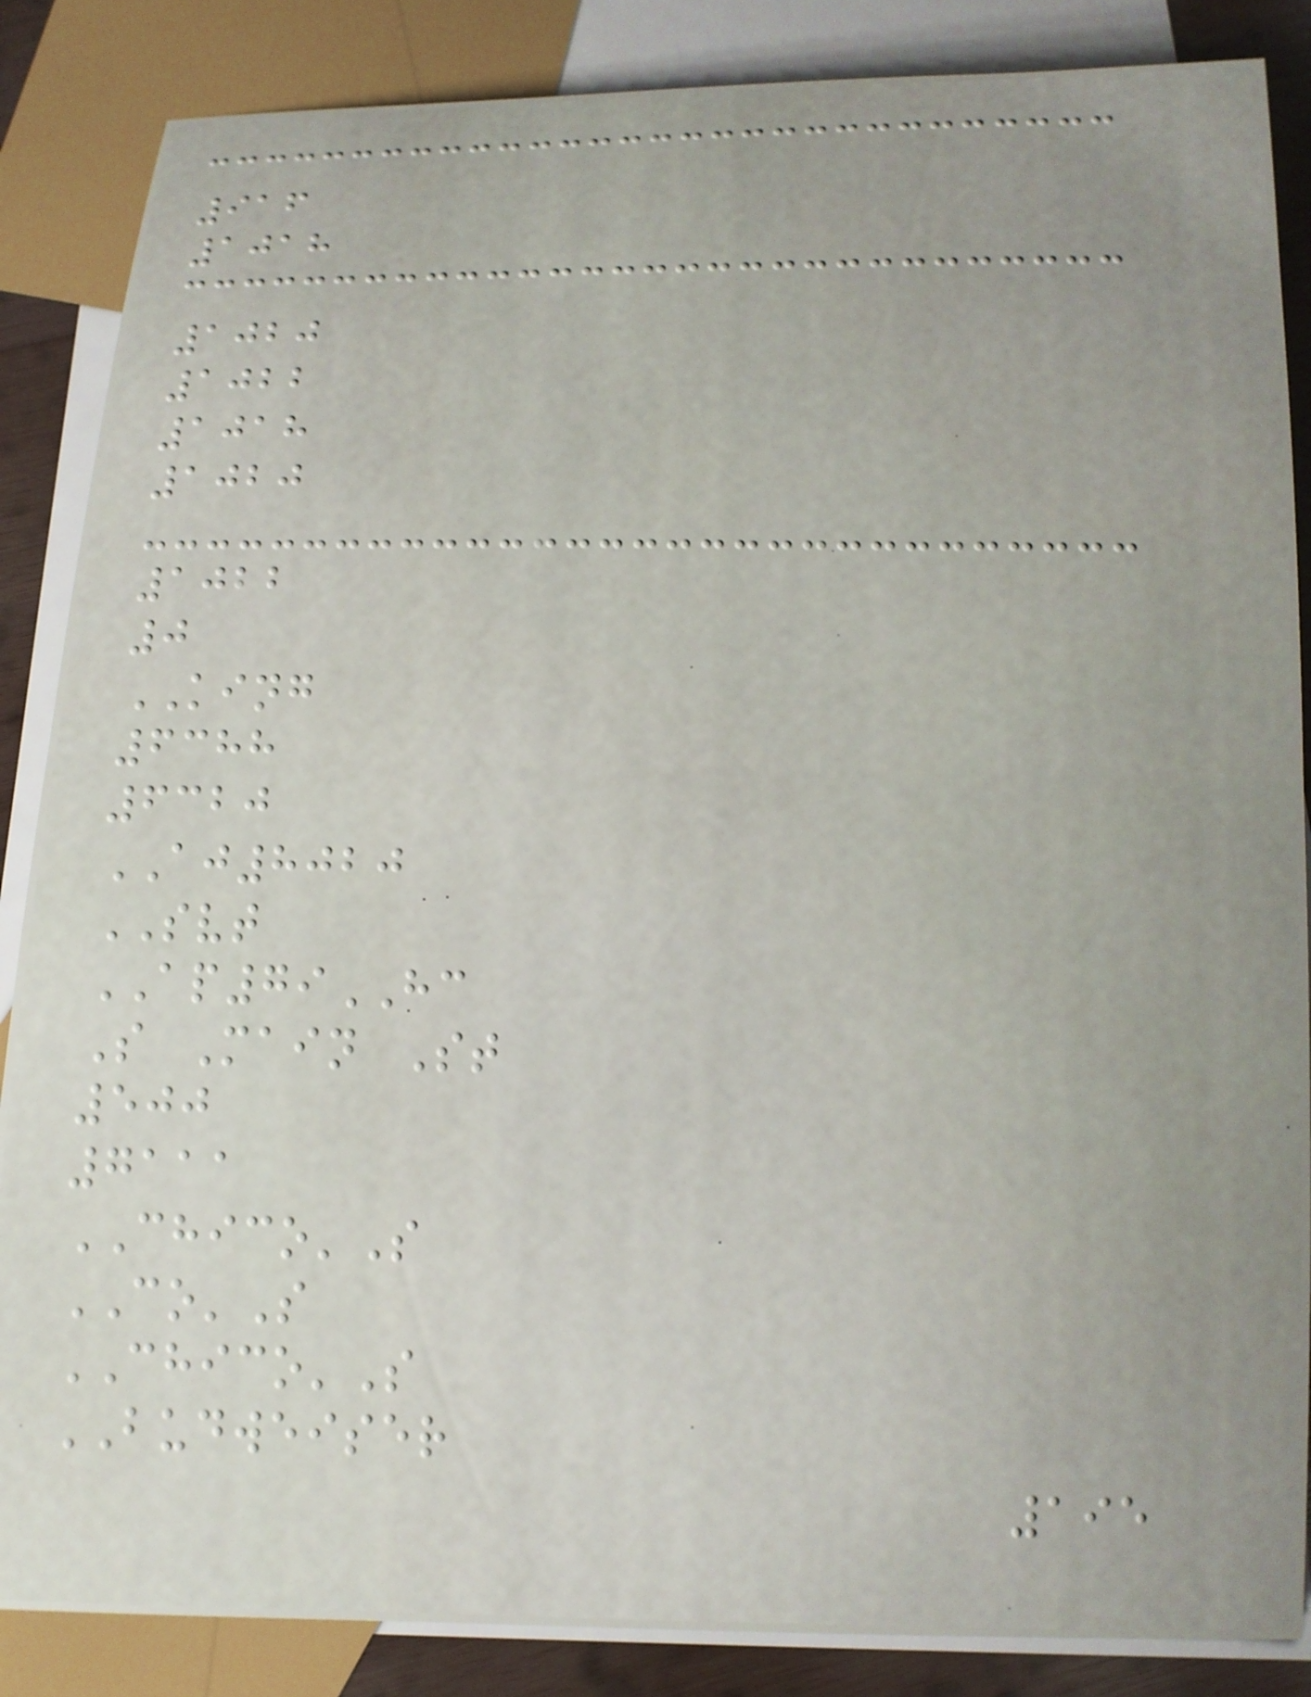916
1018
1020
1022
1018
1020
1022
0
KING
6388
6320
AJ8020
SVT
AP79HC
S Main St
500
7111
CHICO'S
CO'S
CHICO'S
BUDWEISER
195
